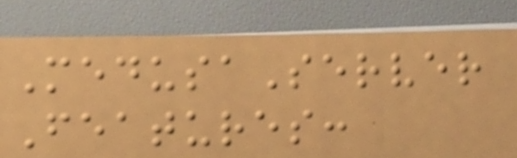MedusaServer
Features:
